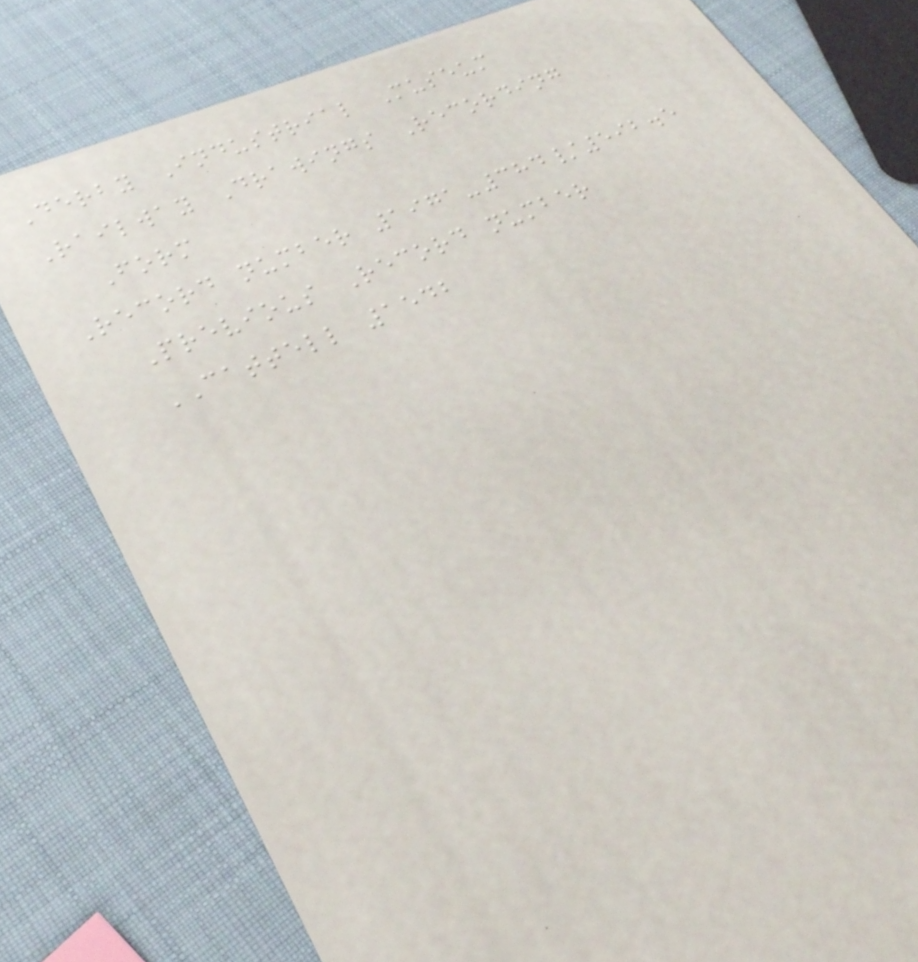Derby Industrial Museum
Railway Drawings Recording
Form
Record number 1971-384/592.5
Previous Record number
CATTELL 1542
